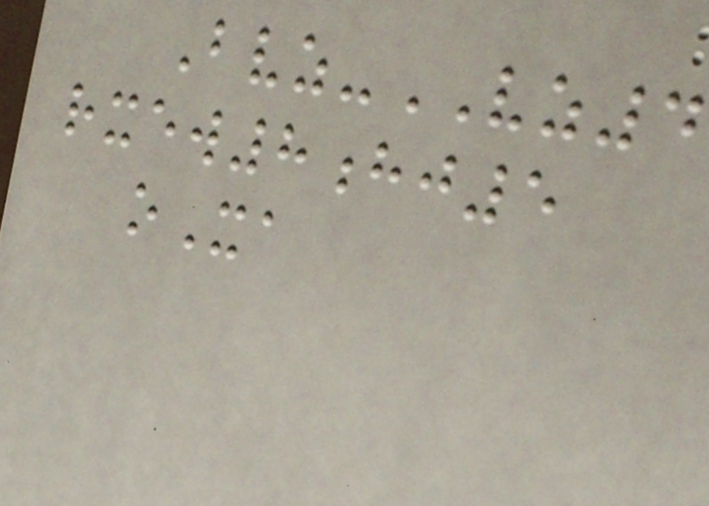Bvz-VZ4
rxew8hj5
oXa
